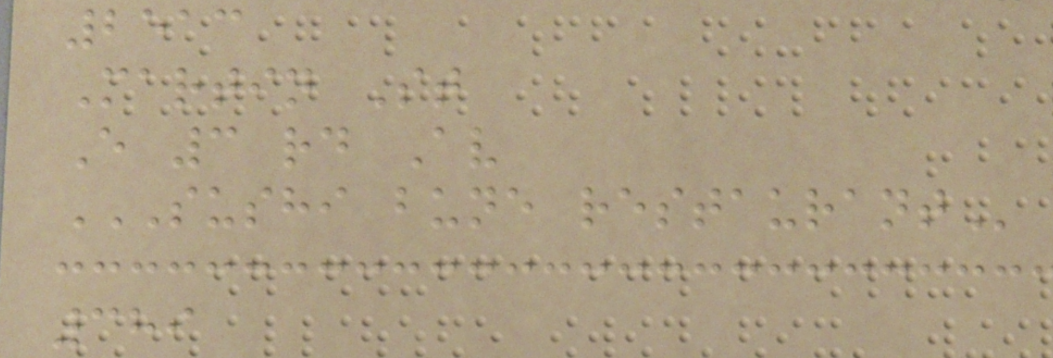2513
Martin St
E 3 rd Av
SUSHI BUNE RESTAURANT
389
